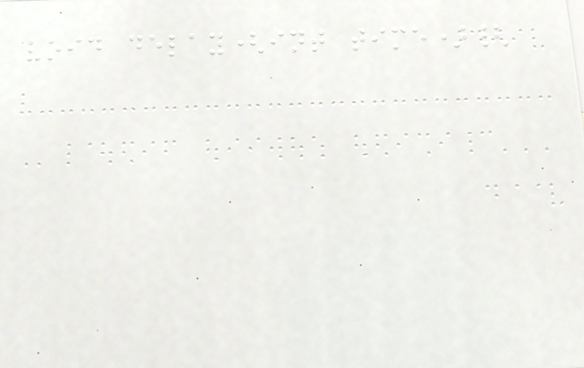void delay(int time){
